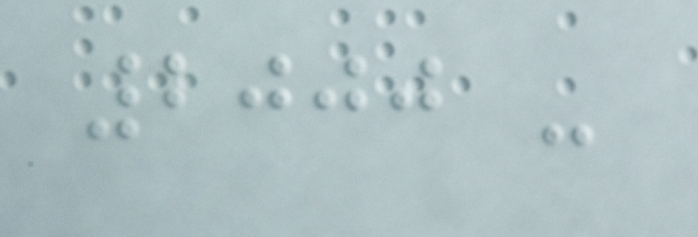2000 -
